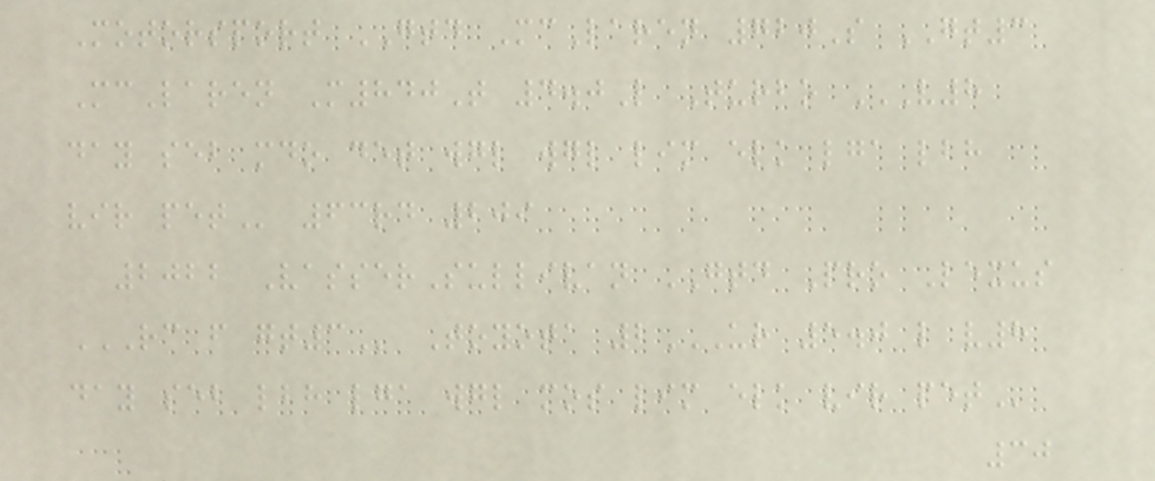Motorsport GTD McLaren 720S GT3
McLaren M840T 4.0L Turbo V8
DAY SEB MDO DET WGL WGL LIM ELK LGA LBH
VIR PET 63rd 209
2022 VasserSullivan GTD Pro Lexus
RC F GT3 Toyota 2UR 5.0 L V8
DAY SEB LBH LGA WGL MOS LIM ELK VIR PET
30
